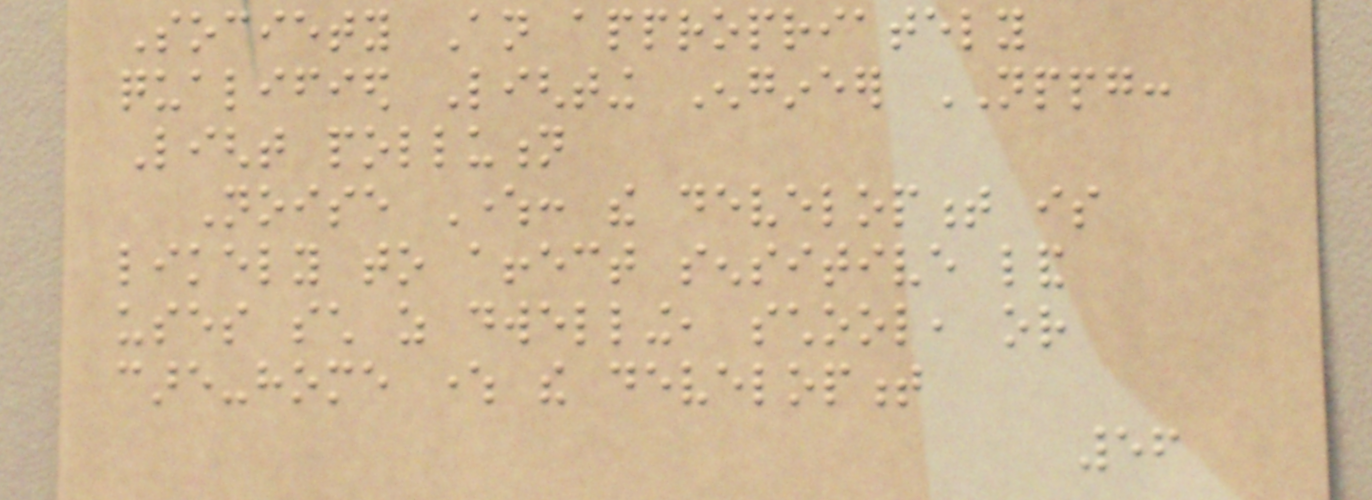Society An appropriately
qualified Lighting Engineer NPPG:
Light pollution
Noise Where: the development is
likely to affect sensitive land
uses such as dwelling, school, or
care-home where the development
56
